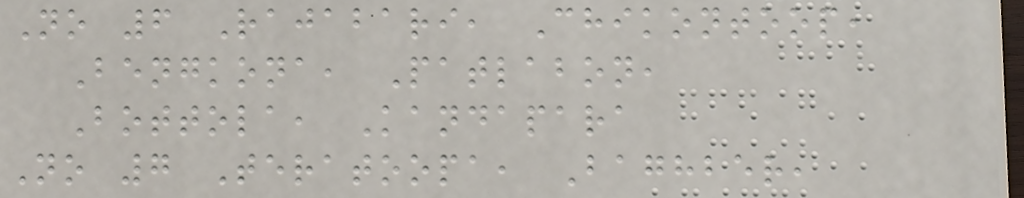No 6 Rajabari, Chikontoop,
Bengkona, Patlabon,
Bottola, Kandapara
No 7 Teratoopa, Baghber,
